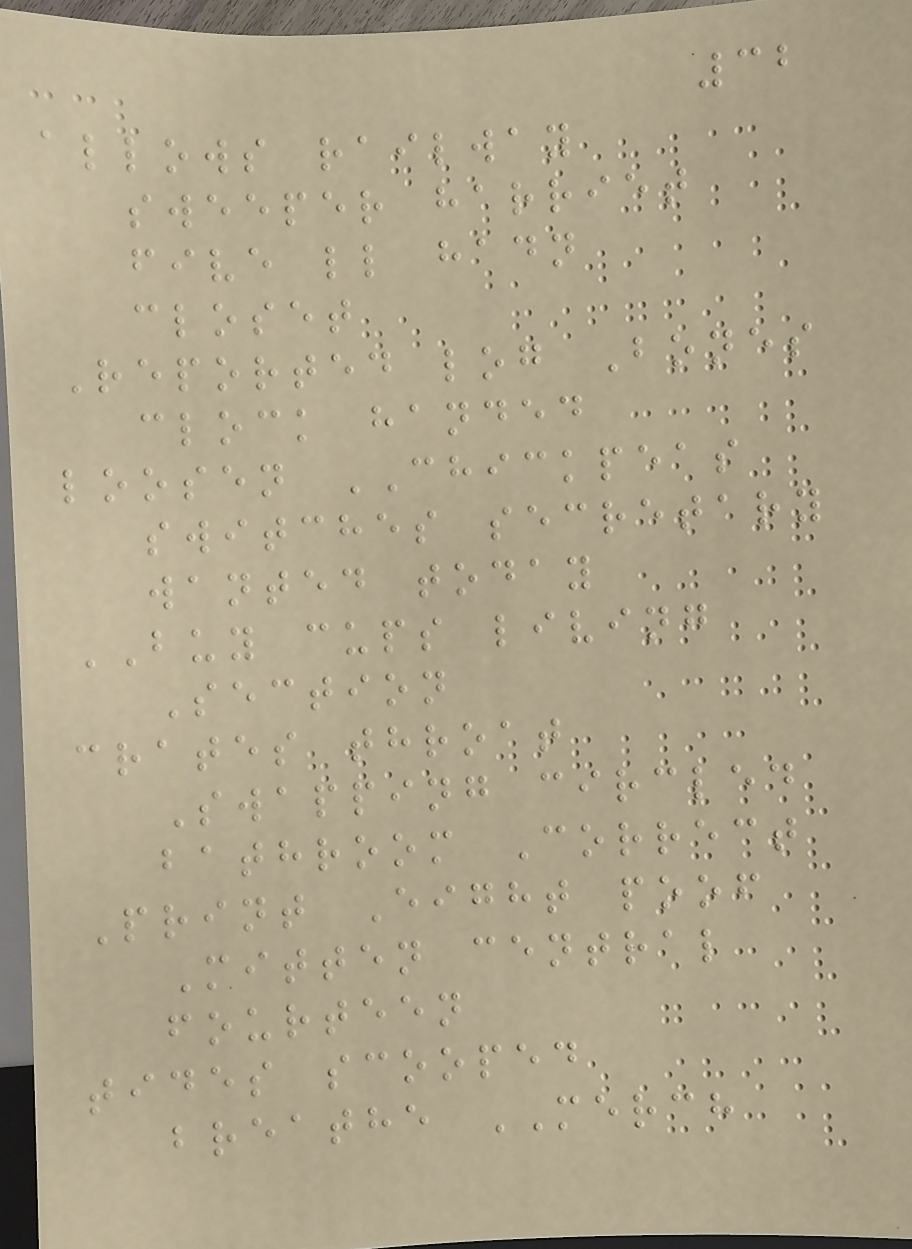32
allows railway
sweeper harriet
five ll hadn
closet
Reported log Bones
clock handed
loosen CHICKPEAS
switches secretary
wanted today
BUY cups living
Section
crates throat
Swapping circled
bathroom Correct
Print Eight poof
Mitten central
fourteen
tides scooped
breathe MERCH
